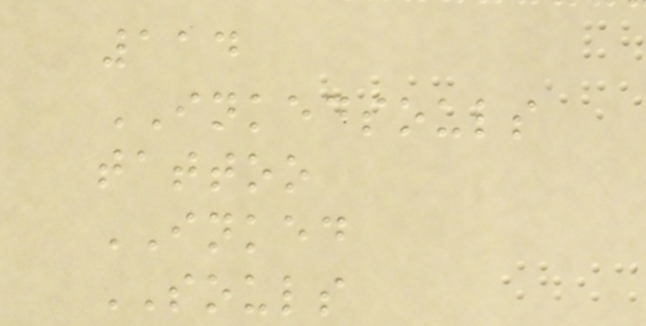114
INKEDSOULS
tattoo
INKED
SOULS
